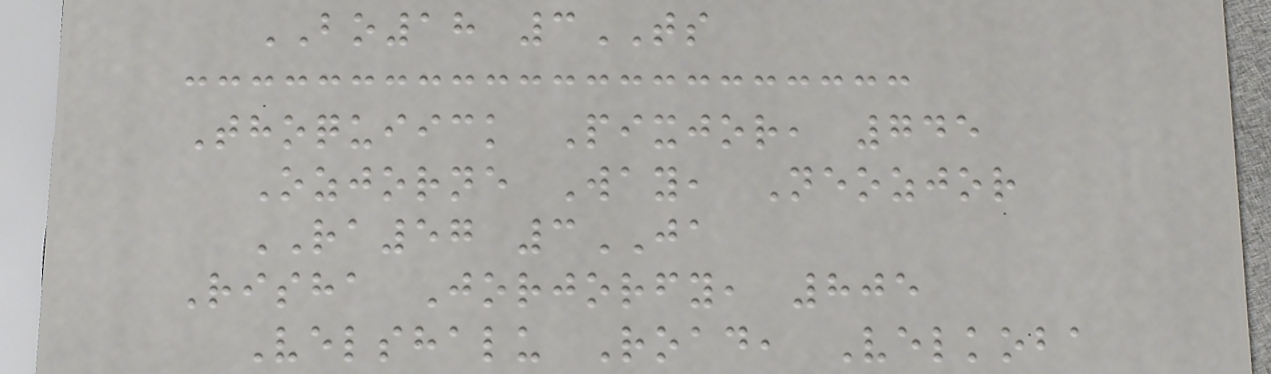BO18 3TS
Thoquiick Pixjor, 745
Ozjorne Way, Neozjor
RA57 3JA
Risha Jorjorfy, 805
Velshalu Road, Velkoba
